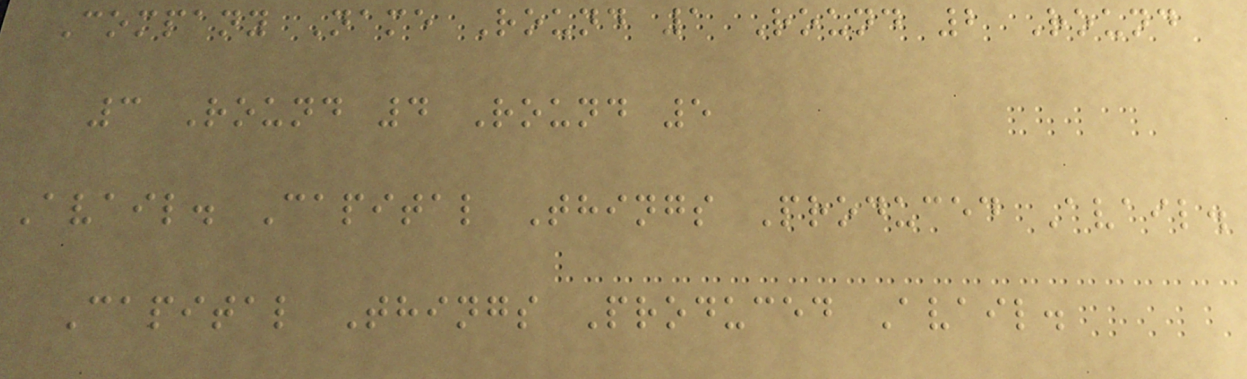Company Name Round 1 Round 2 Round
3 Round 4 Round 5
Avail. Capital Things Produced Avail.
Capital Things Produced Avail.
